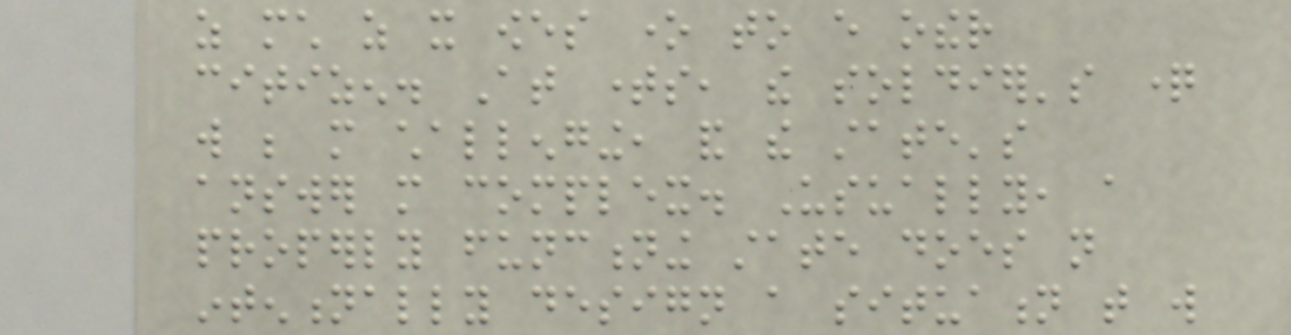as much as it owes one to every other
citizen. At times, the soldier's question
will be more challenging, and the state's
answer more complex. Usually, a
properly functioning state does not
intentionally design a situation that will
